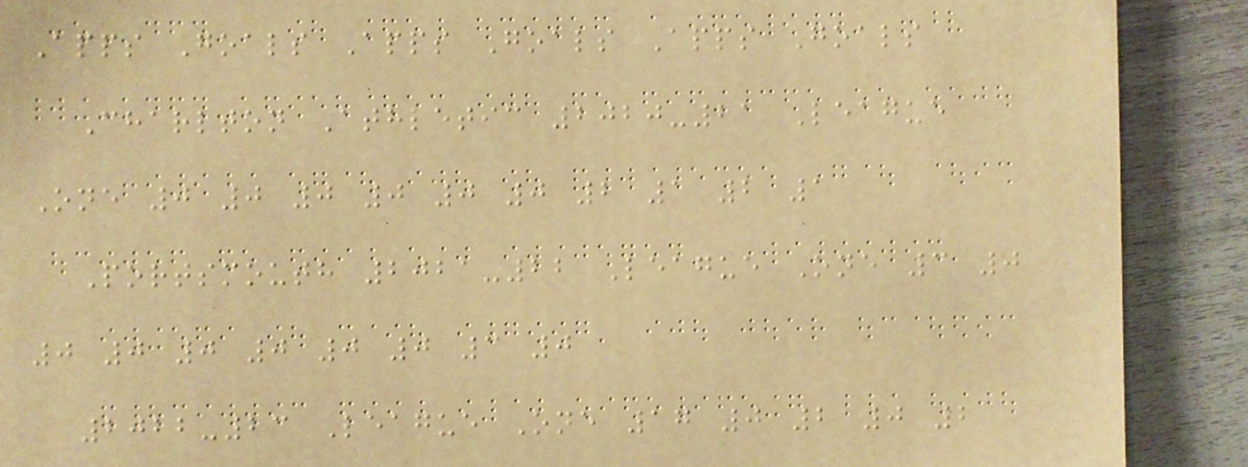Apps Goals Apps Goals Apps Goals
Charlton Athletic 2020-21 League
One 0 0 0 0 0 0 2 1 2 1
Portsmouth 2021-22 League One 3 0
0 0 0 0 0 0 3 0
2022-23 League One 17 0 2 0 2
